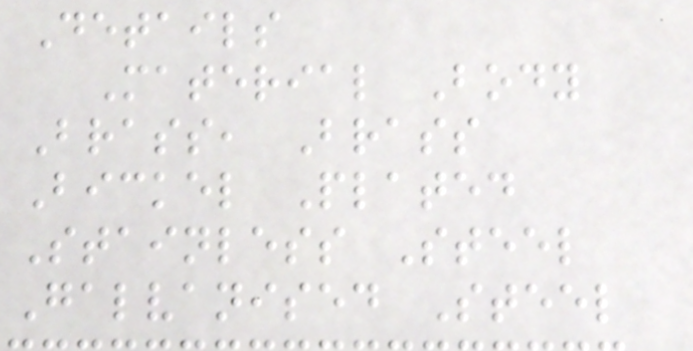Details
Material Body
Brass, Brass
Bickel Plated
Stainless Steel
Galvanised Steel
